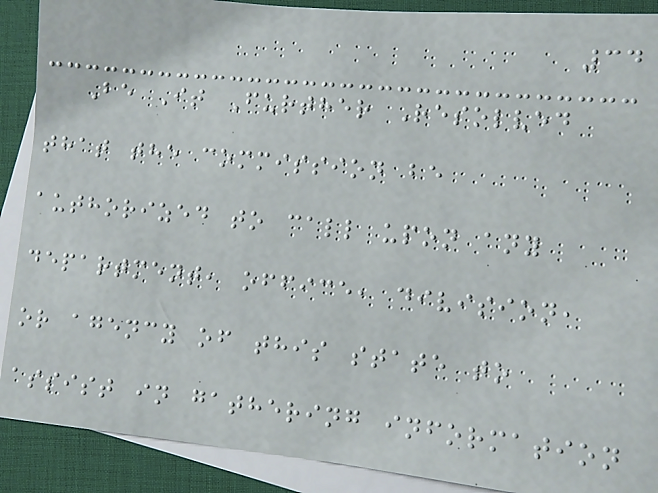34
Be It Further Resolved
that the commission be
authorized to call upon any
department, office, division,
or agency of this state to
assist in gathering information
